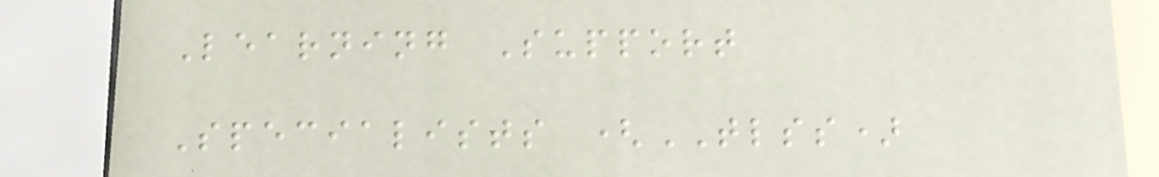Learning Support
Specialists (TLSS)
